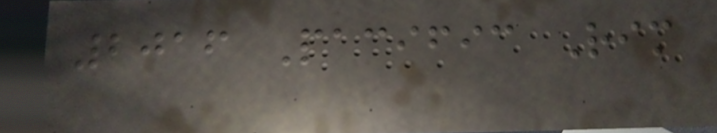2016 Pacific Rim
